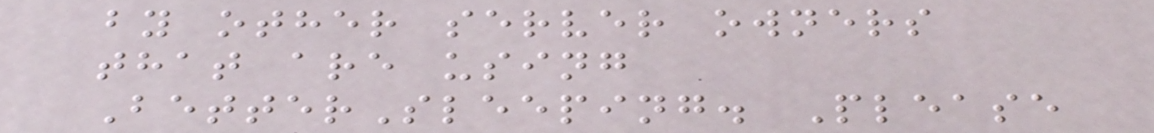by other server owners
that are using
BetterSleeping. Please
